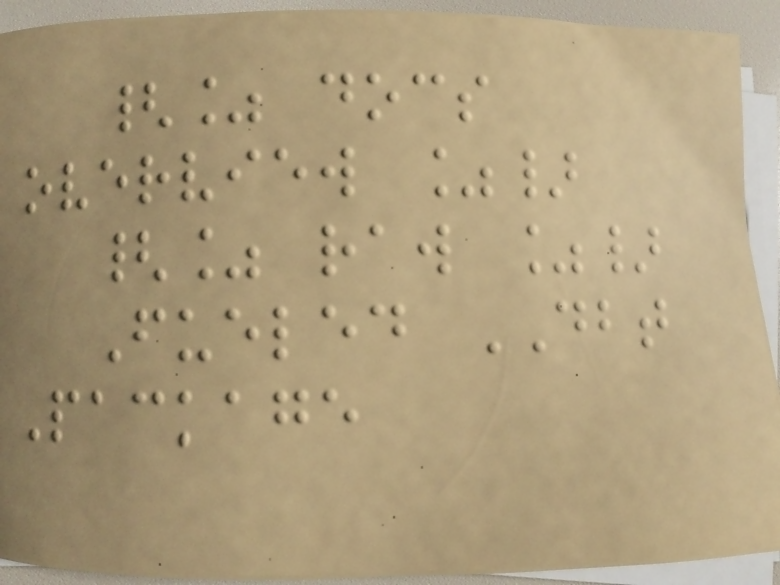{% docs
overview %}
{% raw %}
Fueled DBT
Package
